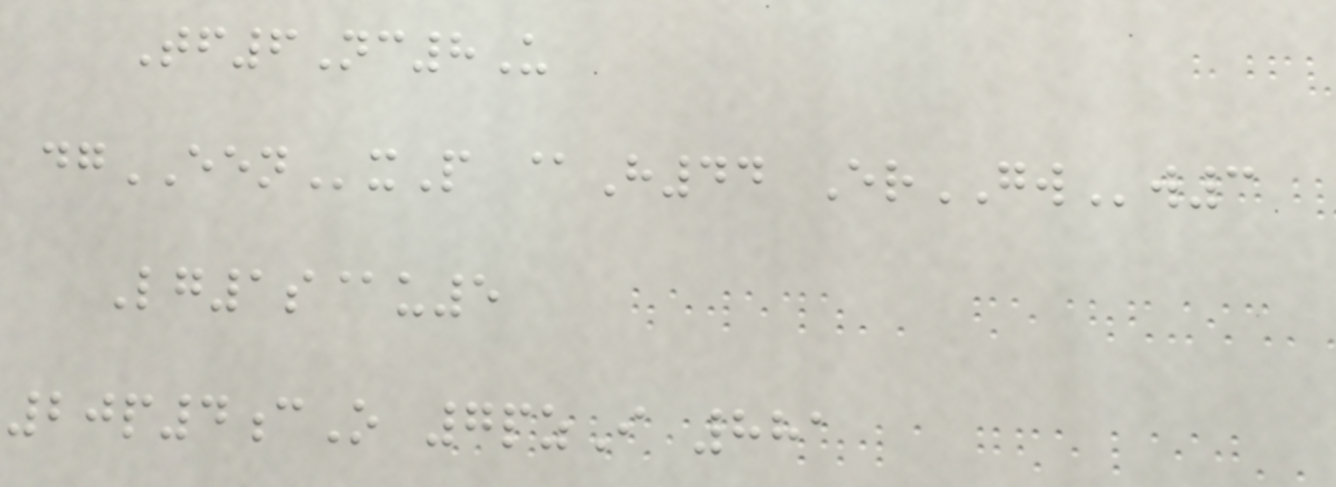Tf6Nc8U
dgEENxP @H44 ErGWw3
Lg1s@u5
20p4cO 7pzI 881
